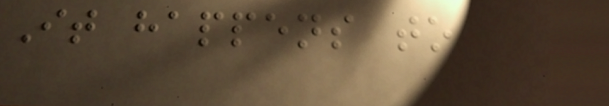It happens to
